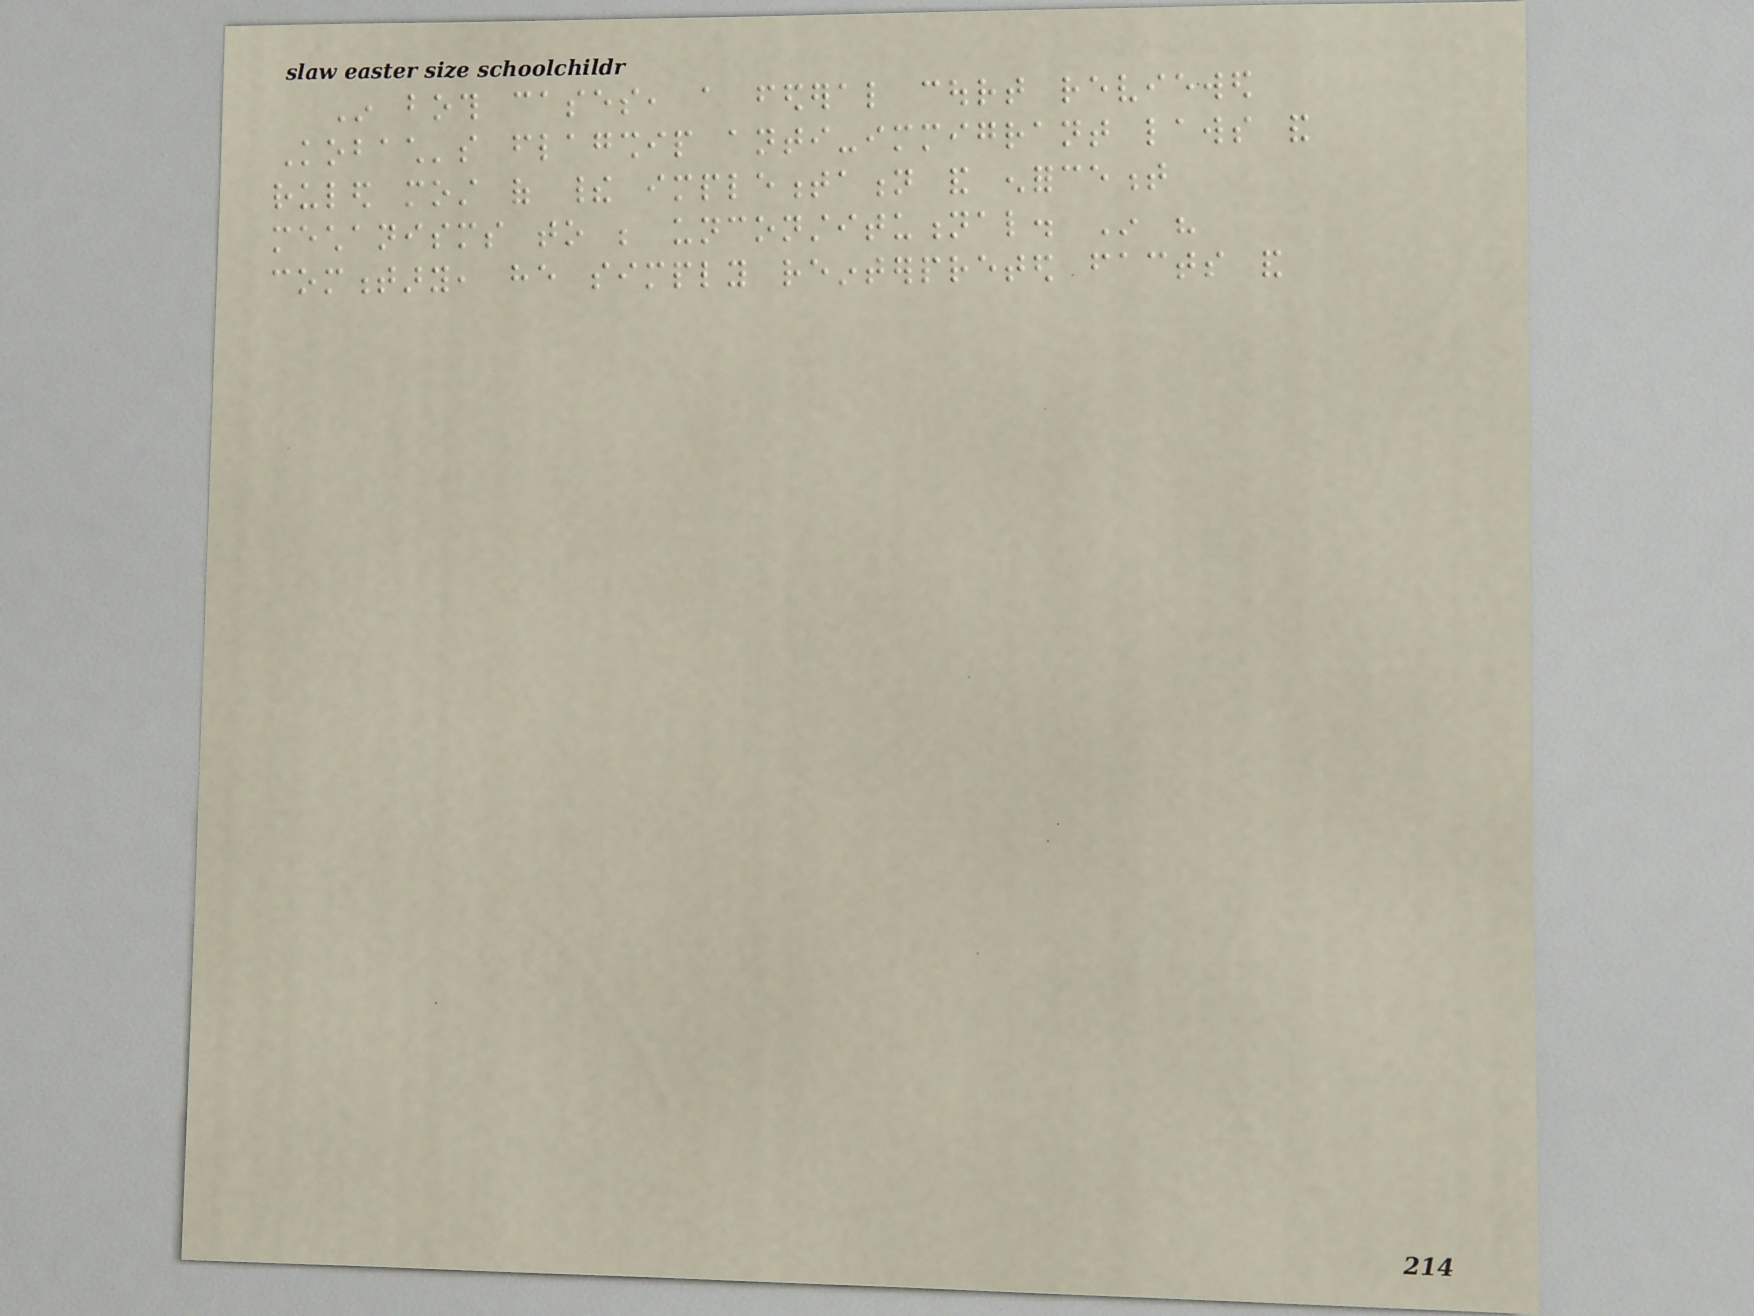In both cases, a federal court reviewed
Kobach's flagship anti-immigrant laws and
ruled most of their implementation and enforcement
mechanisms to be unconstitutional. In his
commentary, he simply reinterpreted facts and
